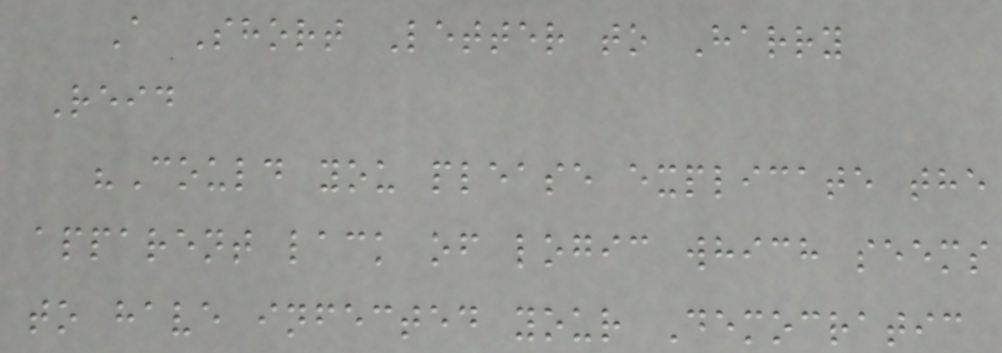A Short Letter to Harry
Reid
"Could you please explicate the
apparent lack of logic which seems
to have infected your Democratic
